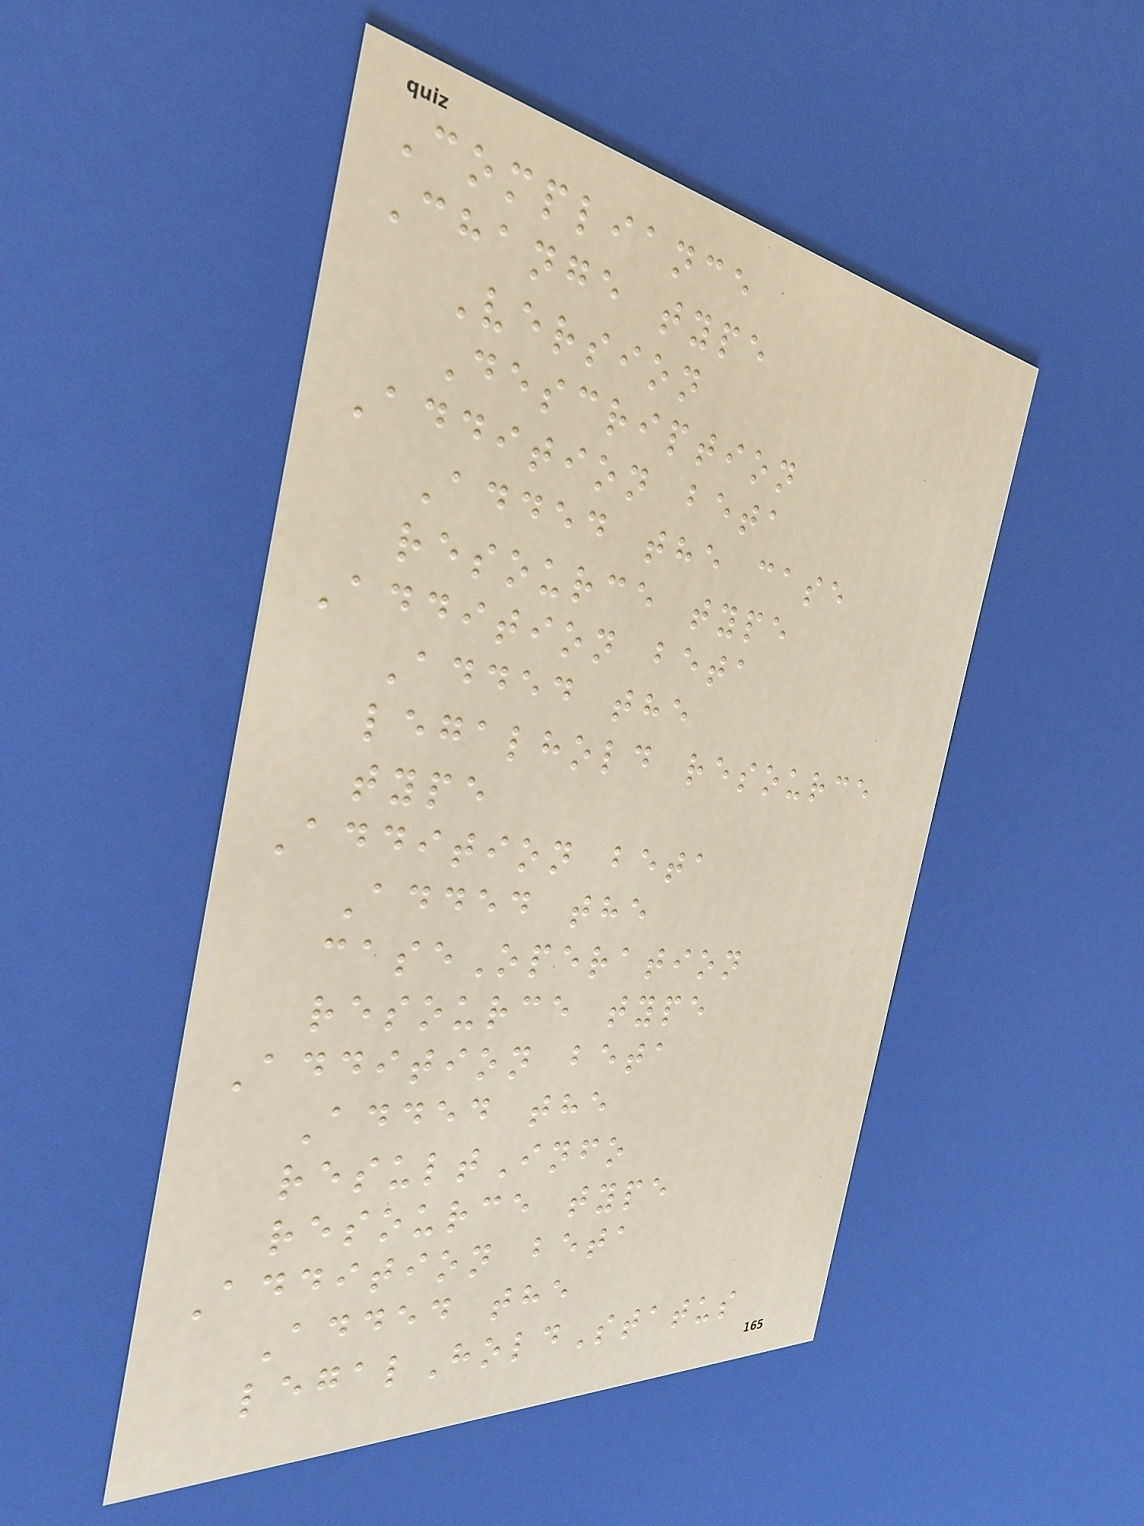Compliance
Change type
Version
Description
Addition beta
Added the case
resource type
Addition beta
Added the
legalhold resource
type
Addition beta
Added the
caseOperation
resource type
Addition beta
Added the
resultInfo
resource type
Addition beta
Added the
legalHoldStatus
